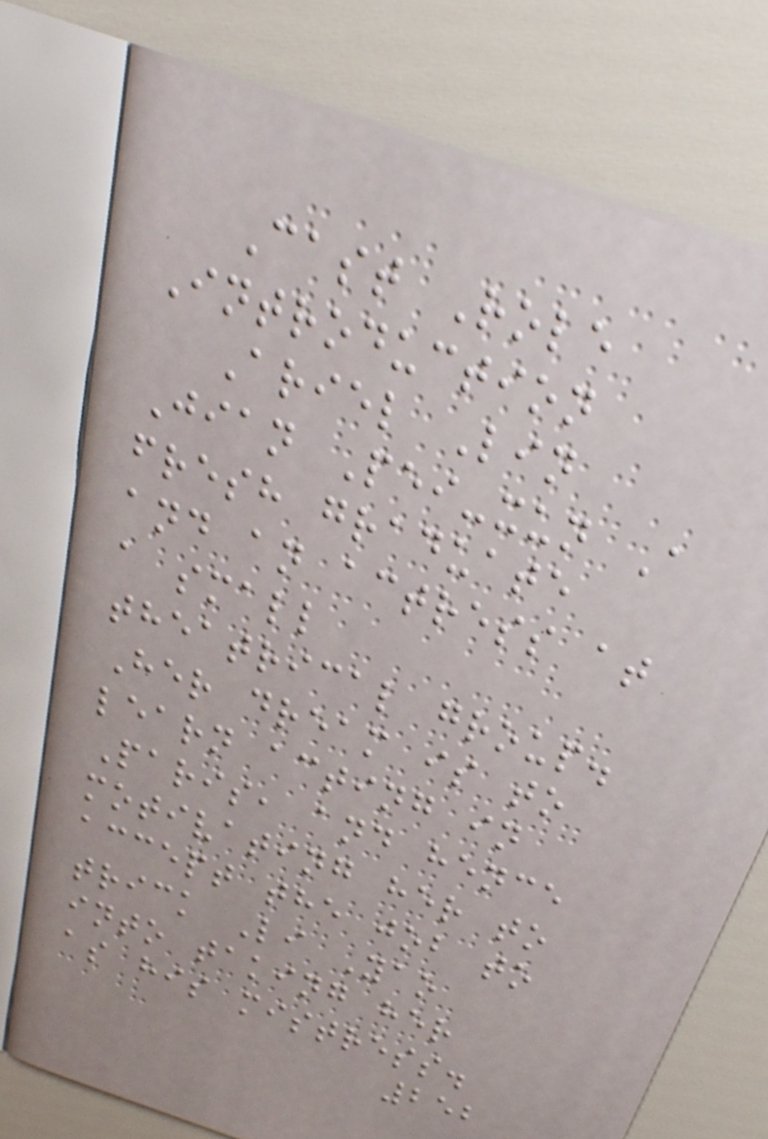Cast Role
Introduction
Ariel Lin
Jian Pei-xun A
fresh graduate
and an actress at
a small
theatrical group.
Her dream is to
learn acting in
Paris, and hence
motivating her to
accept the job to
trick Li Yao
into taking her
as his mistress.
252
